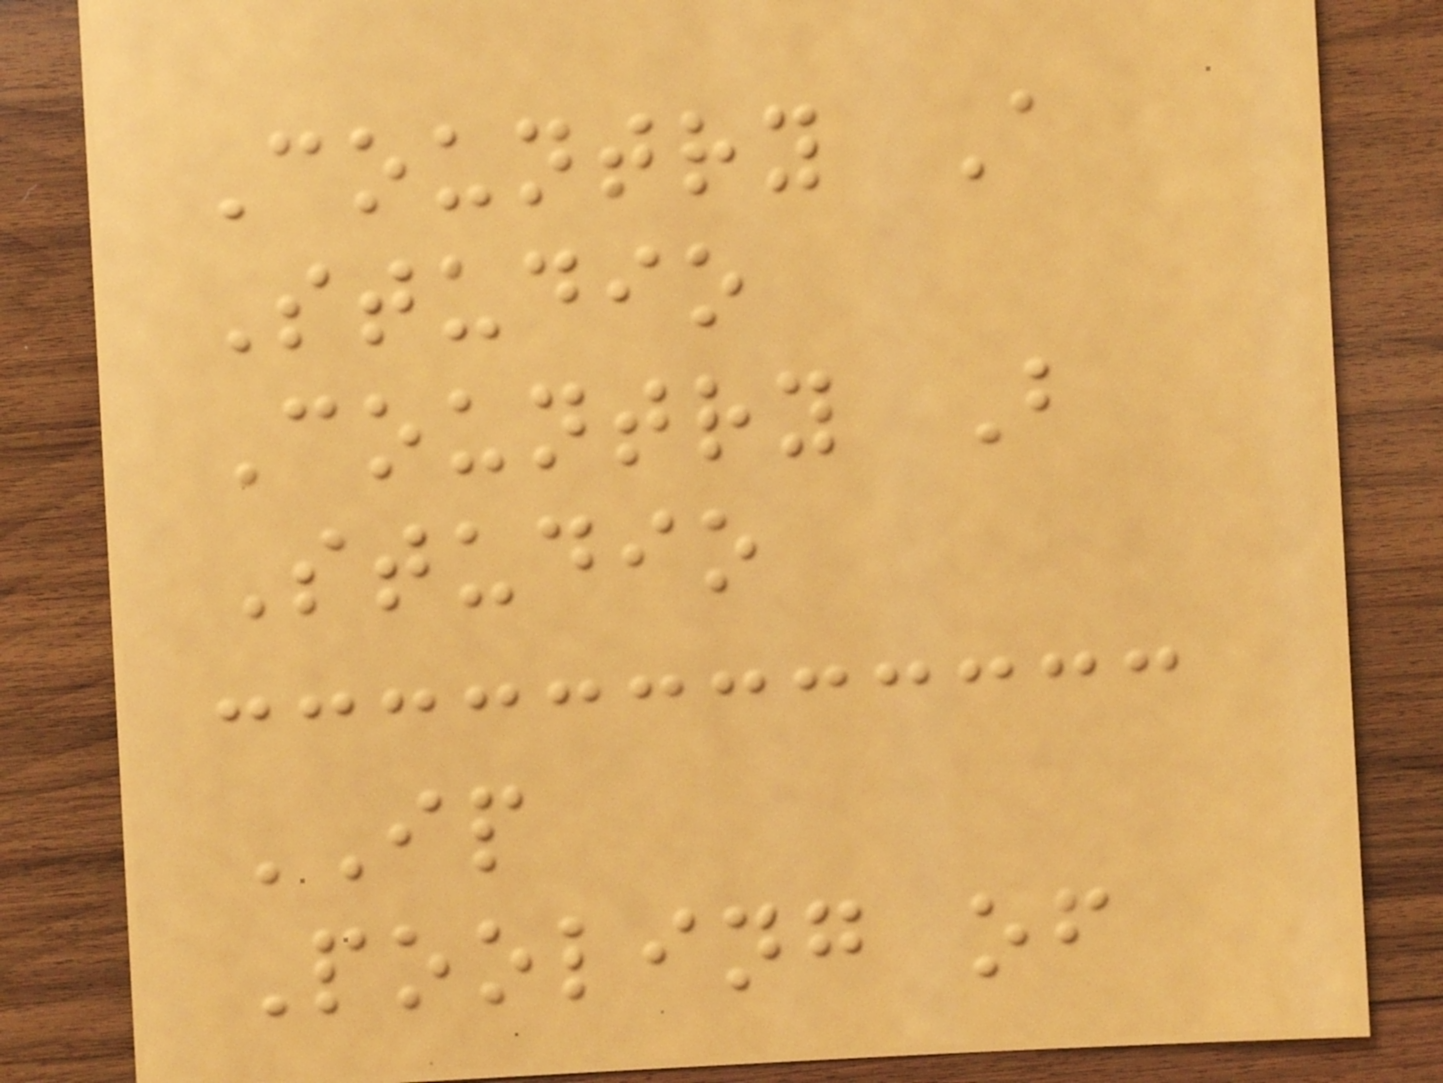Country A
Studio
Country B
Studio
IP
Pooling of
